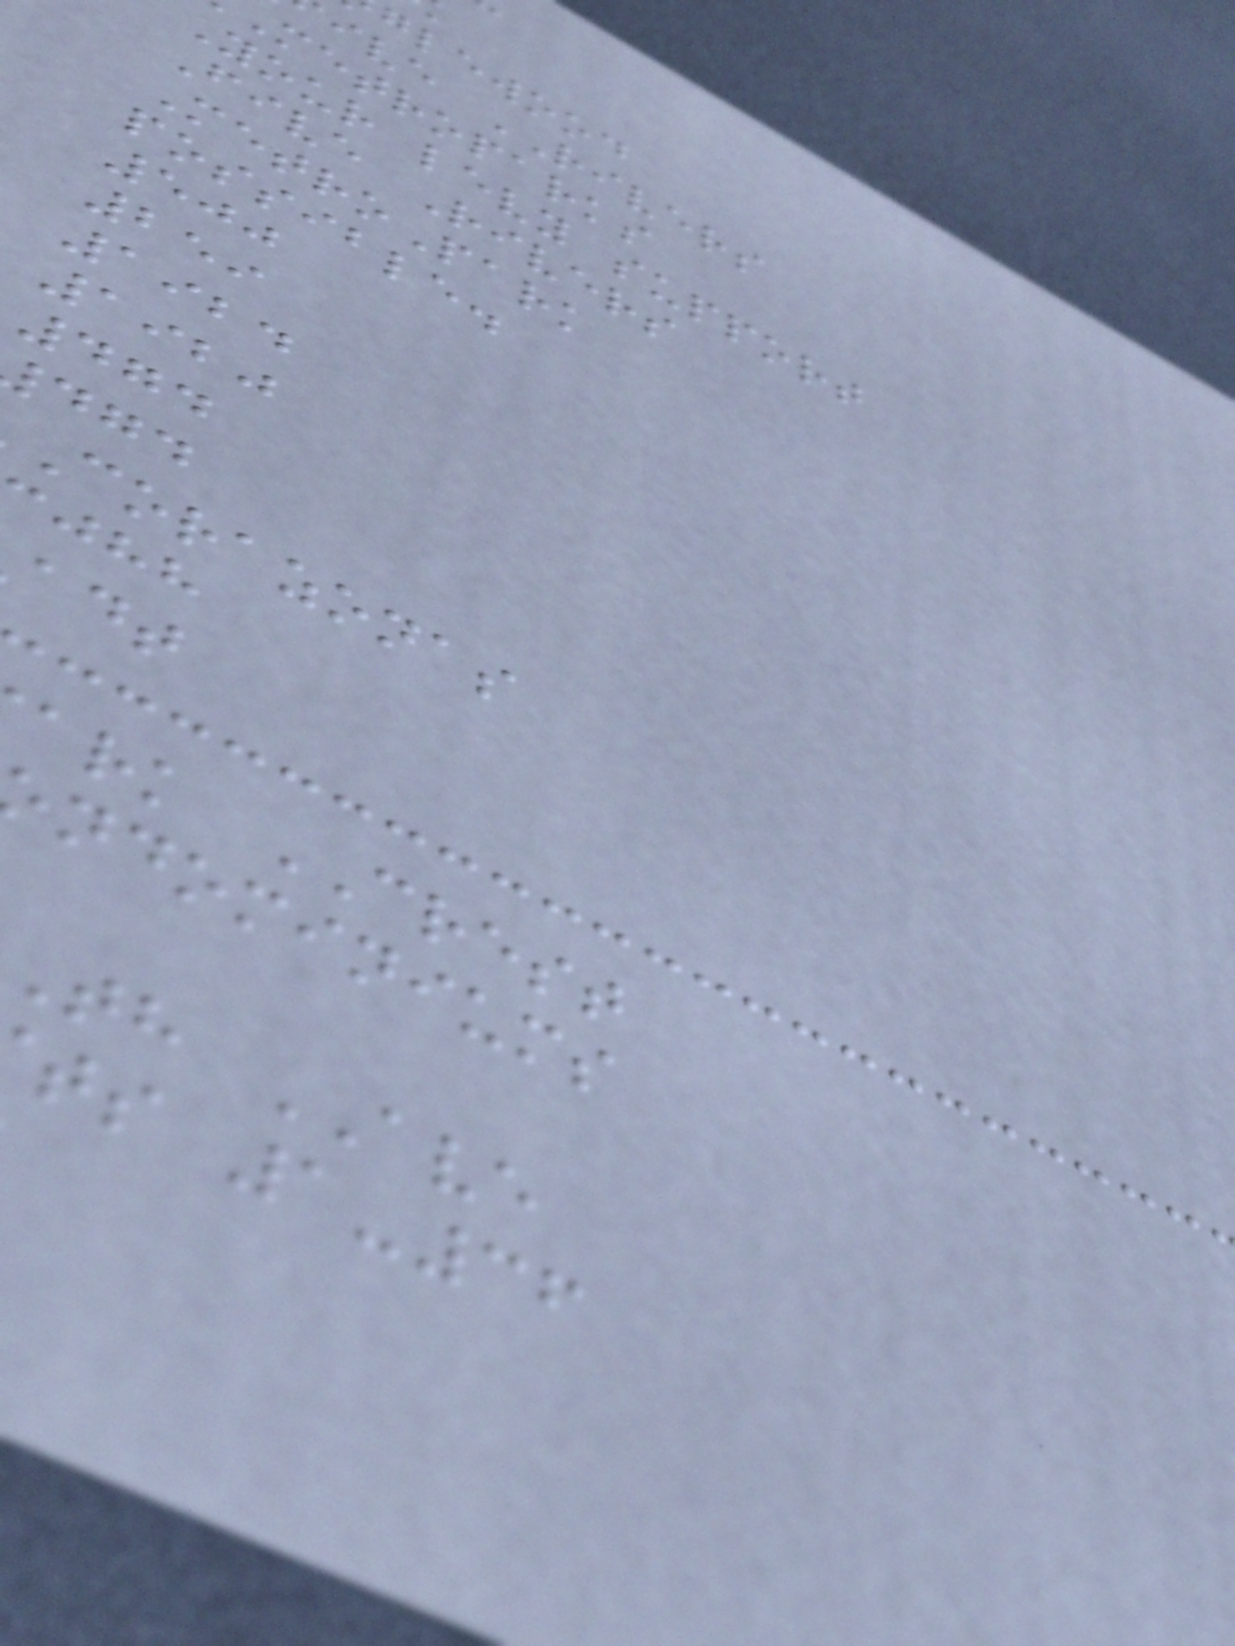glewood
ive RIVERS
metroparks
Your levy support
Five Rivers
MetroPark
possible.
500
259
1924
1920
474
corazonas
ark CREST
ndominiums
th AVE
ts 1-36
